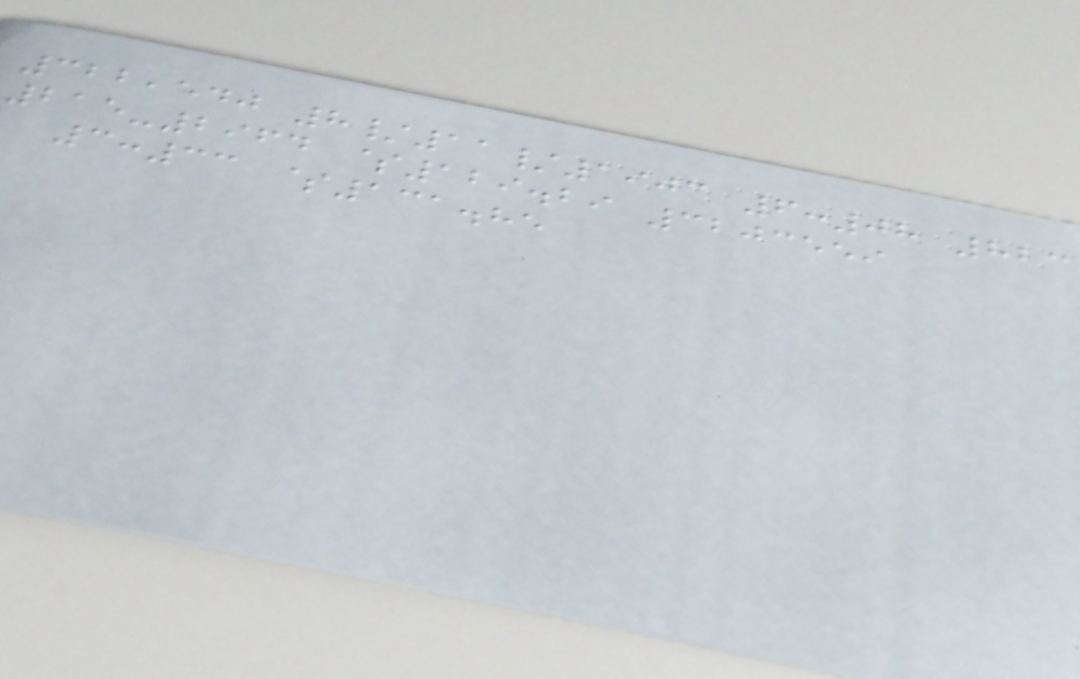322,540 8/11/1903 6:08 823
215-2964 $129.29 3203559
3:33 $131.85
